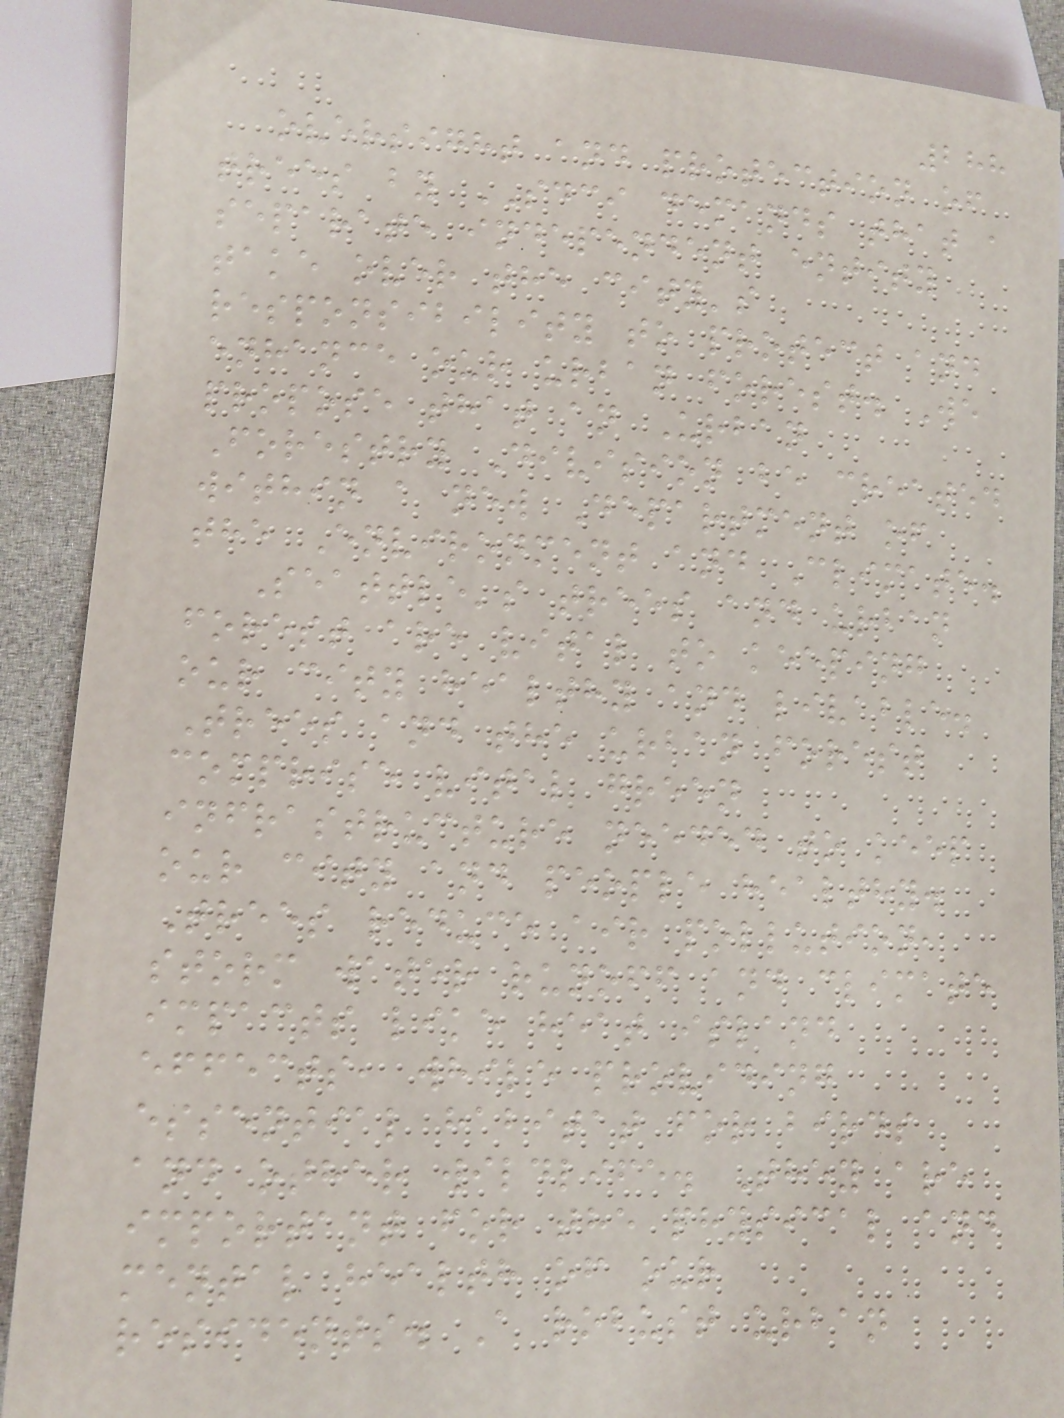288
oversight and protection of
trees by SDCI demands that a
separate independent entity
take over the city's
responsibility to protect and
enhance our urban forest. We
propose that an Urban
Forestry Division be created
within a new Department of
the Environment and Climate.
Seattle's trees and urban
forest are vital to keeping
our city healthy and livable.
Trees and the urban forest
comprise vital green
infrastructure needed to keep
our city and people healthy.
Trees reduce air pollution,
storm water runoff and climate
impacts like heat island
effects, while providing
essential habitat for birds
and other wildlife. They are
important for the physical and
mental health of our
residents. A robust urban
